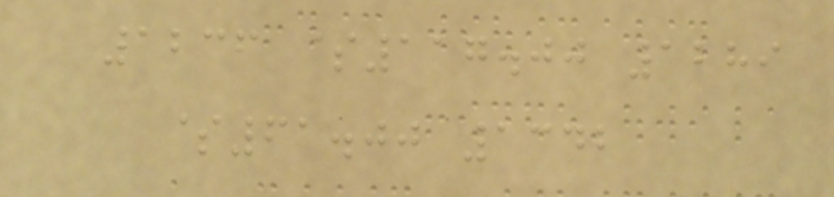1236 $117.00 1289
$61.00 1342
